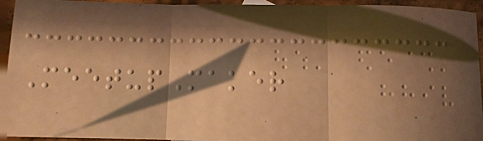MeetupMaker
